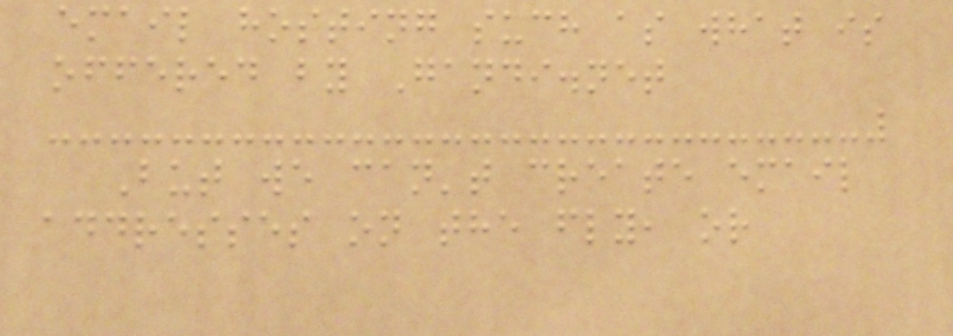email hosting such as what is
offered by Gandi.net
But we can't create email
addresses on the fly, or
